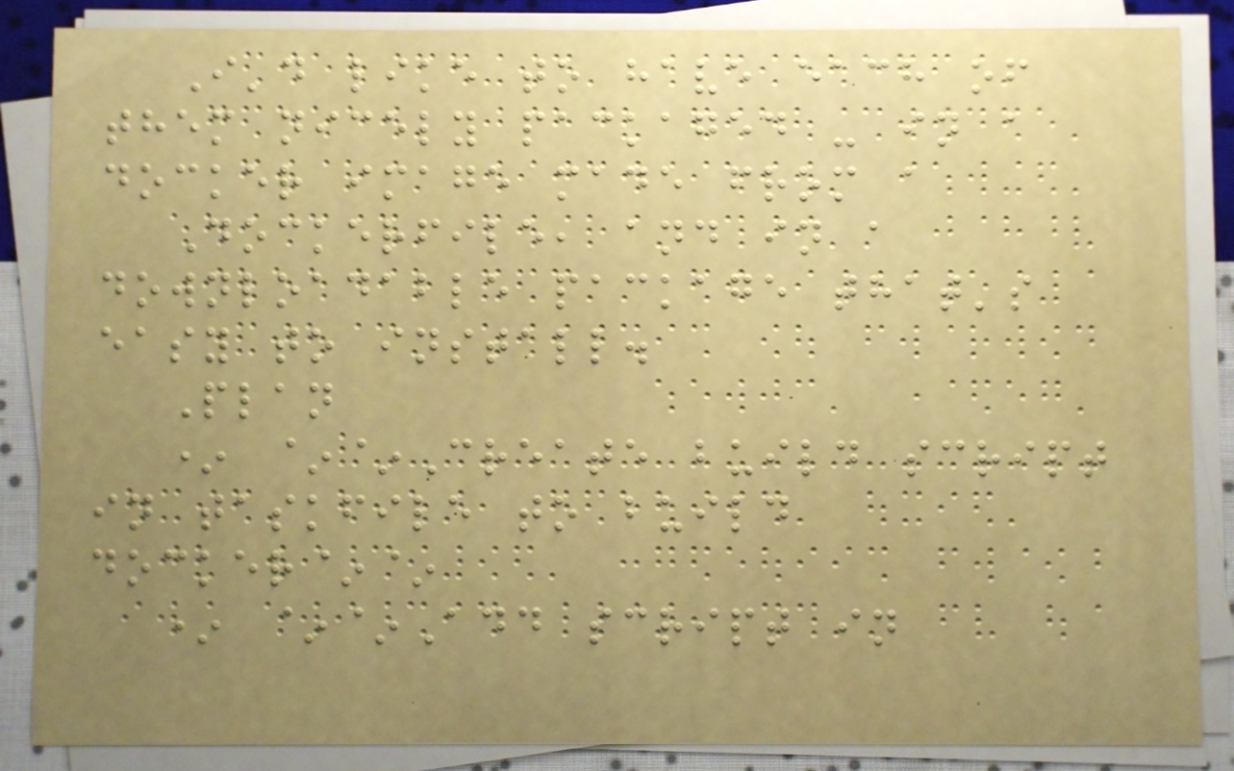I'd like to have each of
them nicely packaged - in a
docker image made from a
Dockerfile, and in a
downloadable package that's
easy to install.
Plan
* ~~Create build script
in taskfile to build
docker~~
* ~~Add script in
